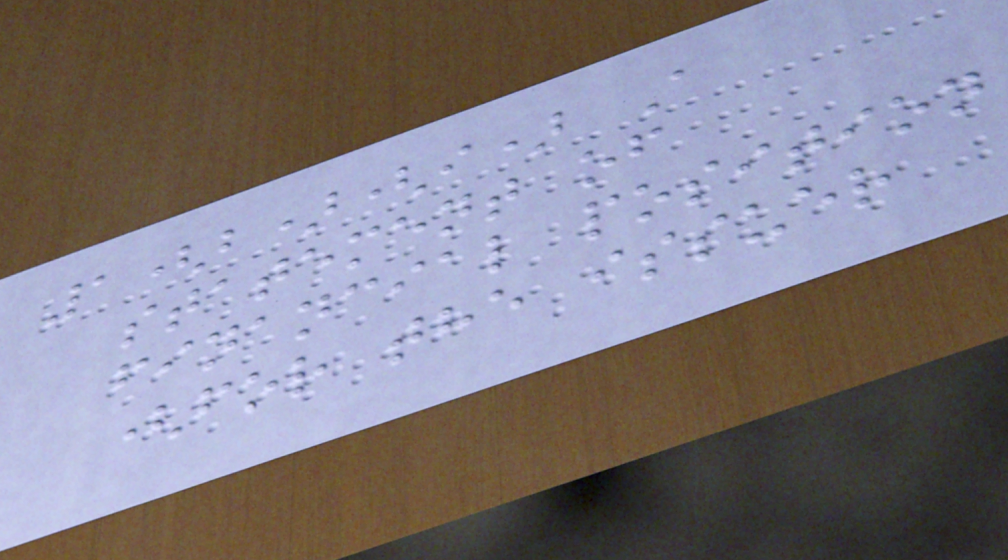1(b)(i) A
statement of
financial position
(for the issuer
